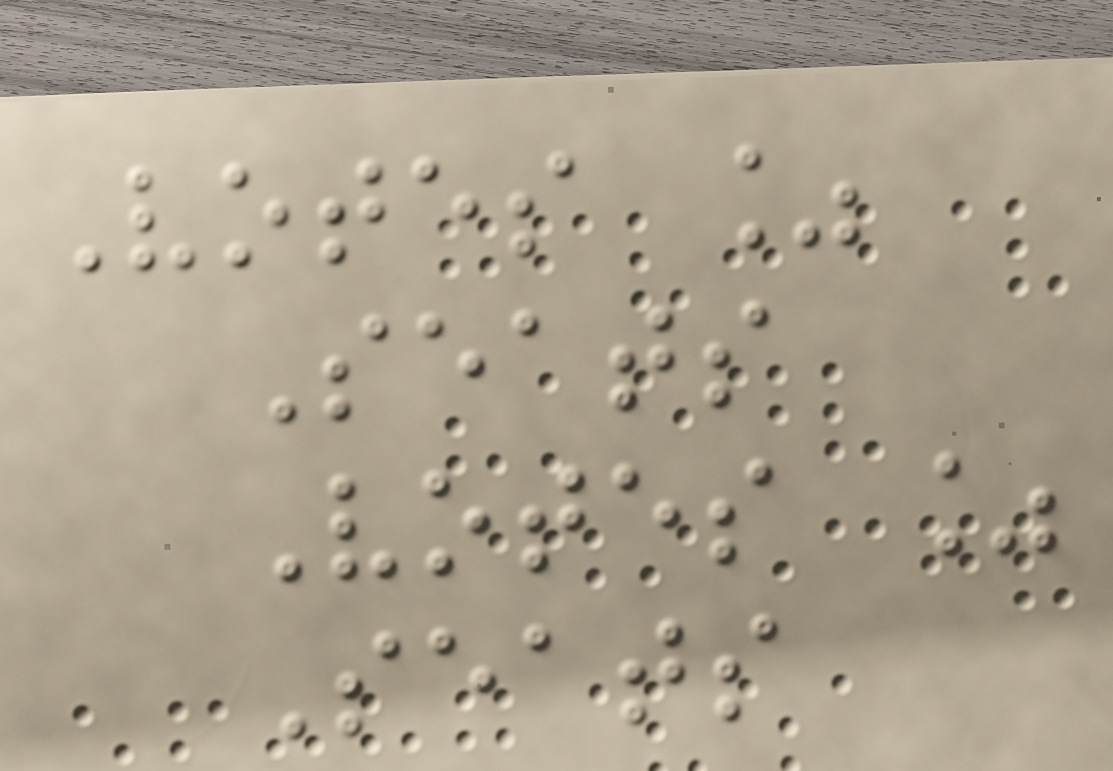Votes %
Seats
Votes %
Seats
